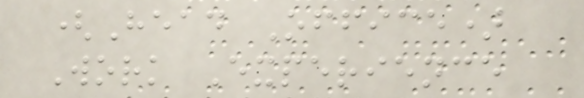(Head Office)
Work Experience
